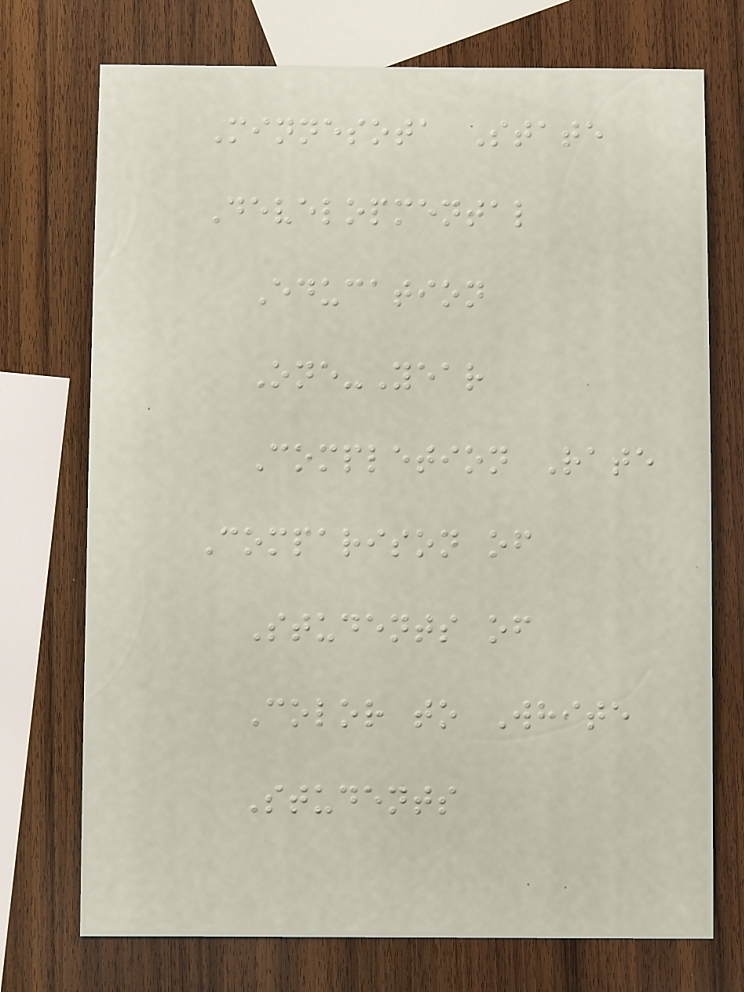Minnesota State
Developmental
Education
One-Year
Completion Rate
Comparison of
Students of
Color to White
Students
